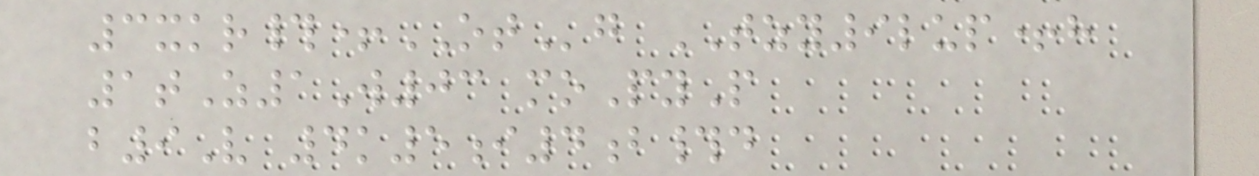3xkr#+OTg TZY9lup+h
1tZ1W03 moPyP
b9V 4k5i4b#d
